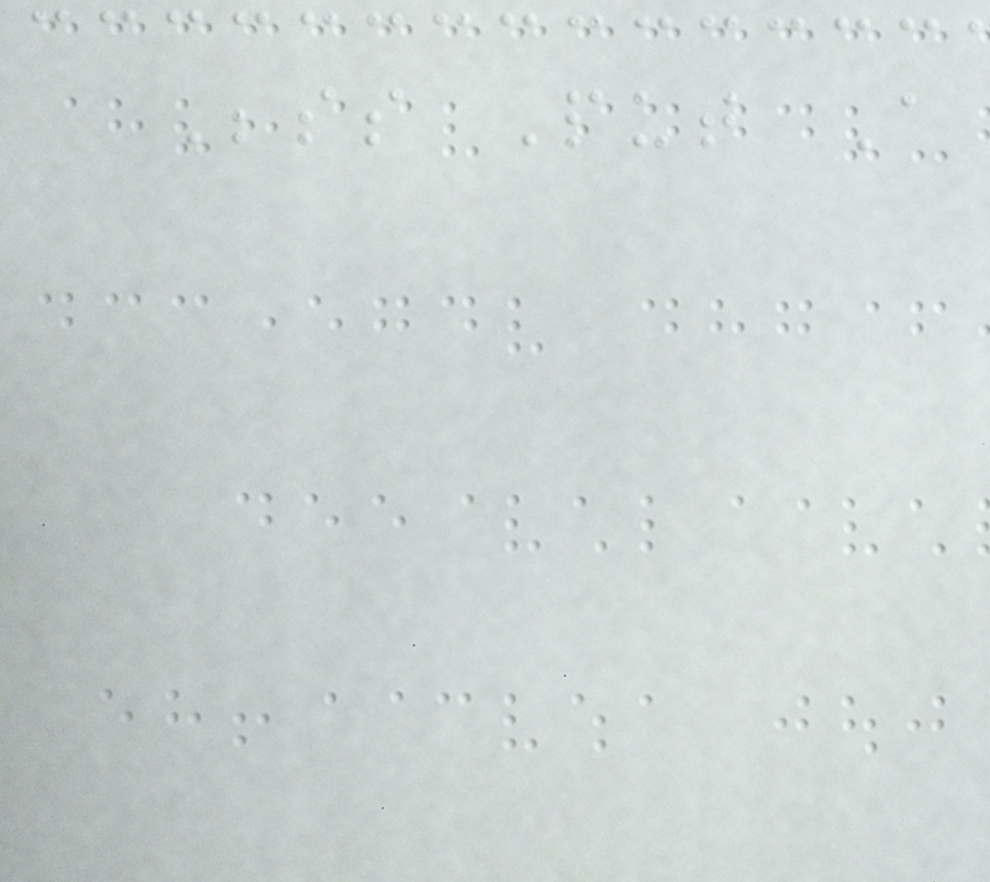Besides Put A
